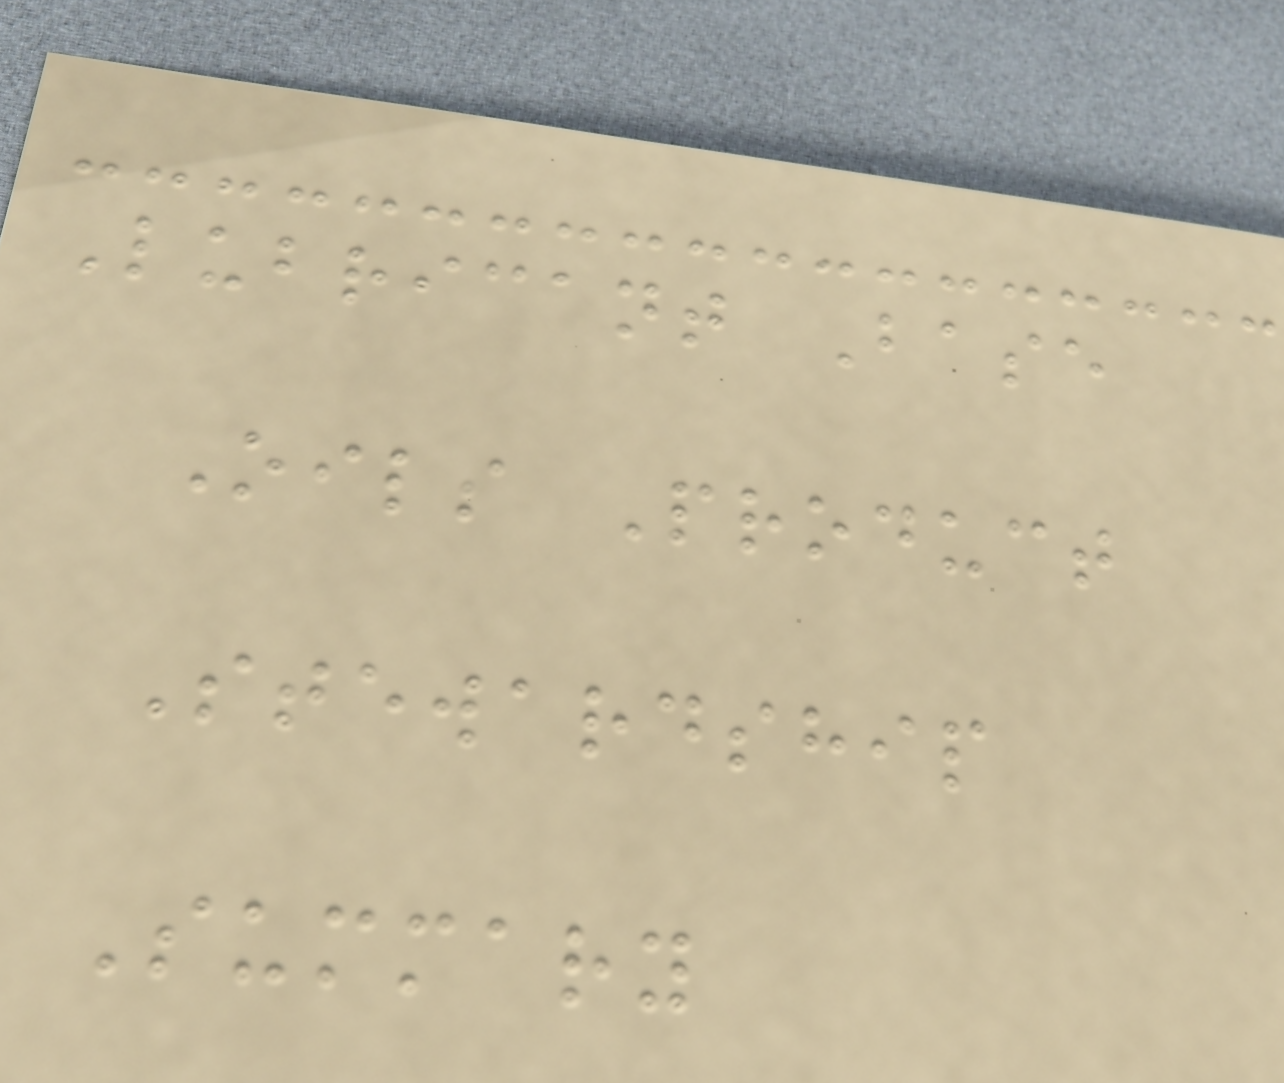Lubricant Base
Oils Product
Stewardship
Summary
